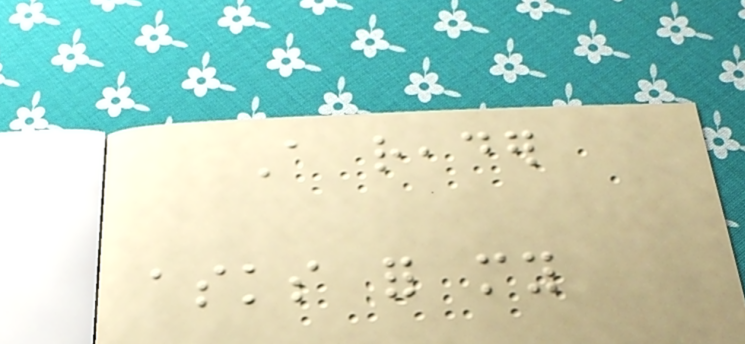A reader
asks for my
